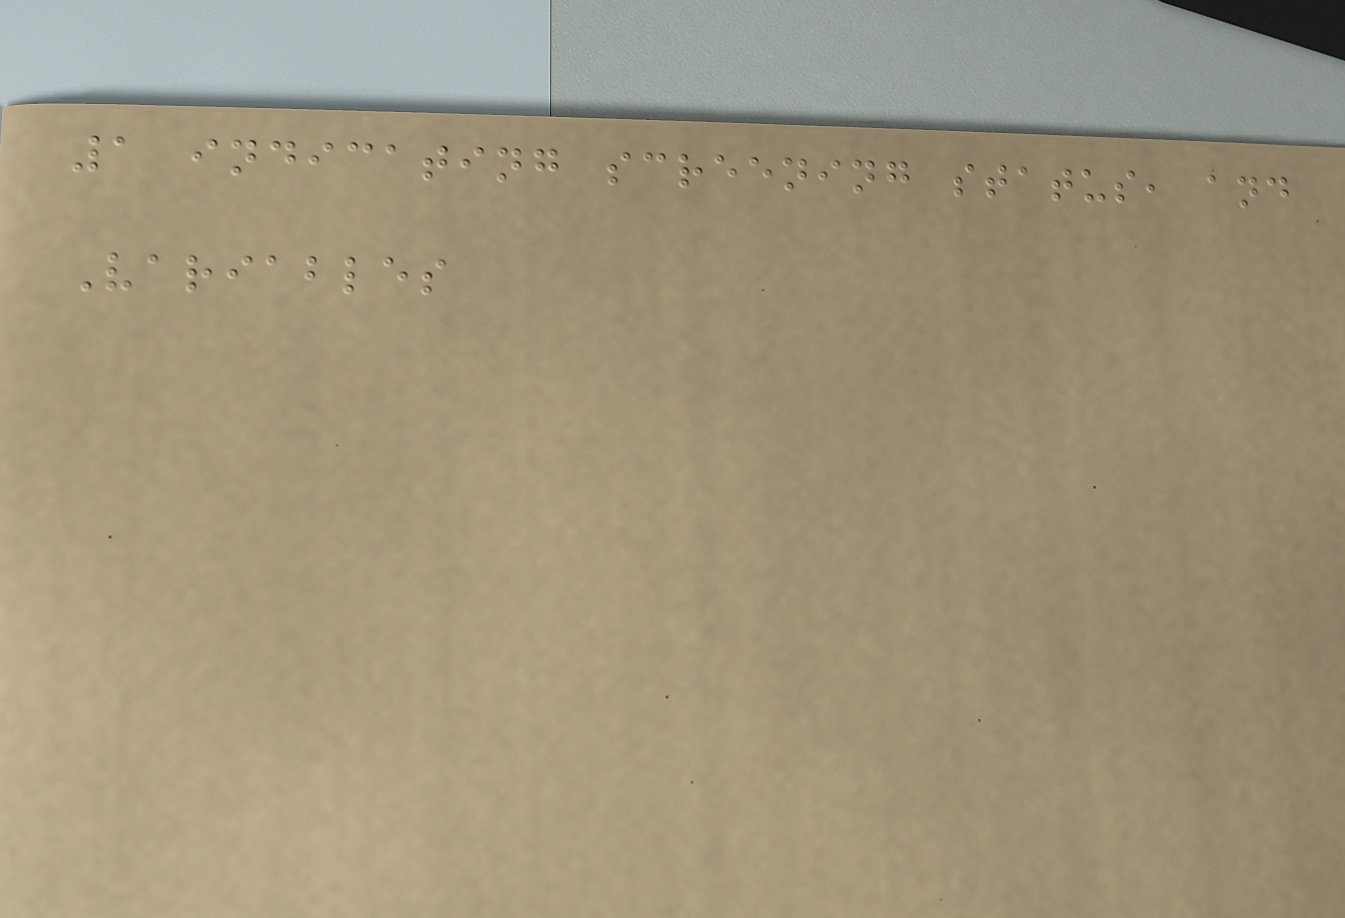1 indicating screening status, and
Variables
